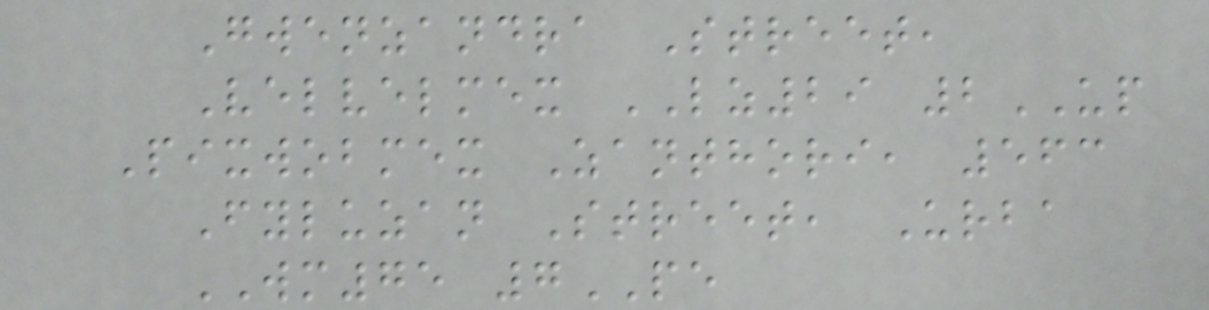Gwenzandra Street,
Velvelmex LZ29 2UP
Pixwobmex Zanthori, 563
Fyluzan Street, Urba
WM75 7PE
